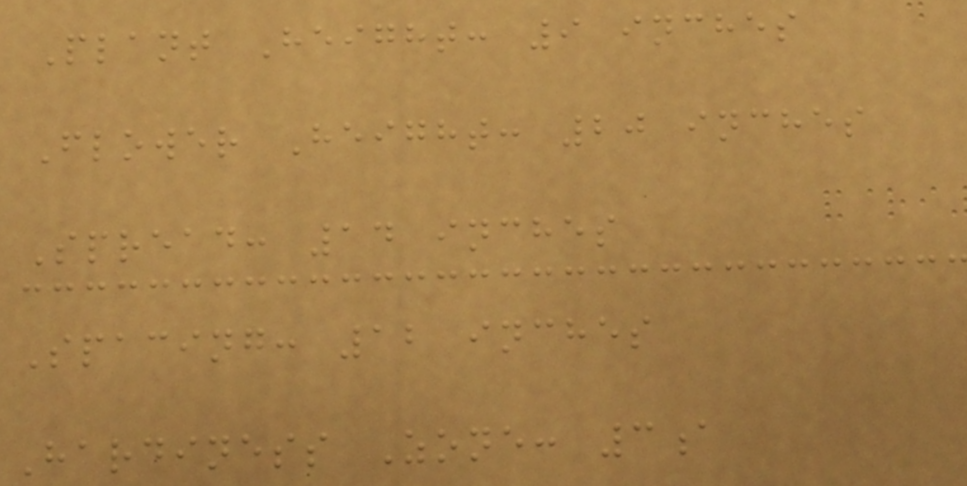Plant Height: 9 inches
Flower Height: 20 inches
Spread: 14 inches
Spacing: 12 inches
Hardiness Zone: 3a
